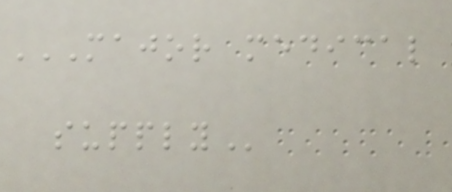MAJOR MEDICAL
SUPPLY
